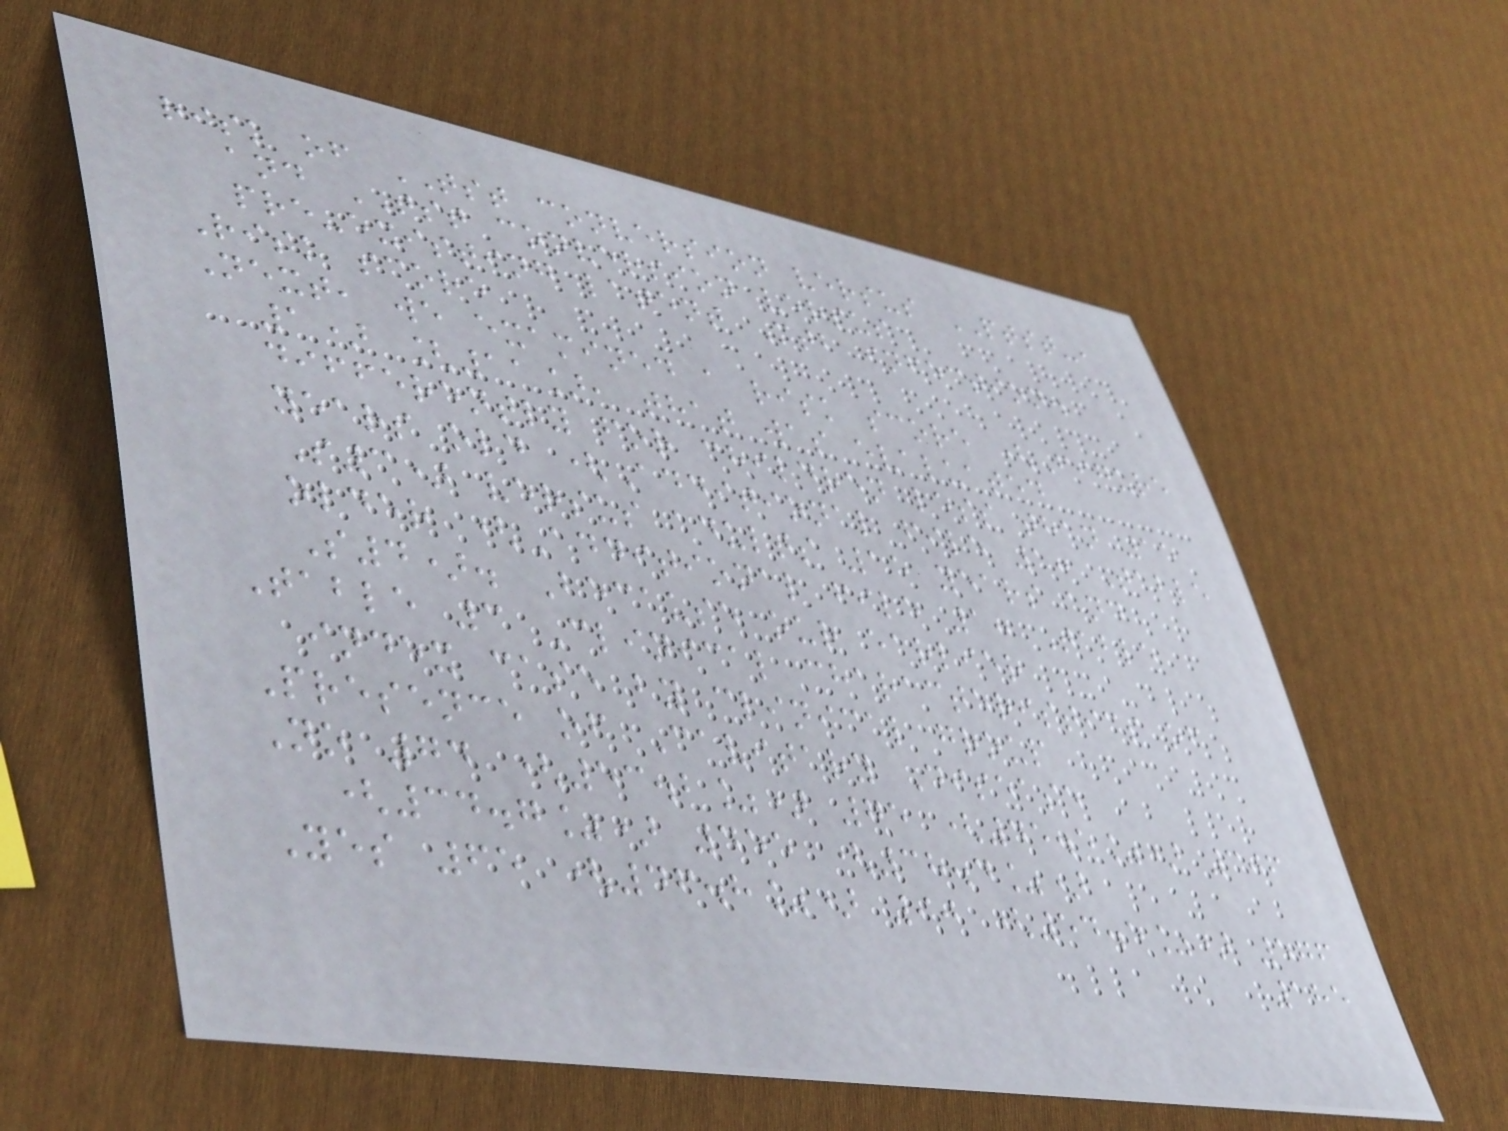risk of TST conversion versus PTST-,
and TST conversion versus
pre-existing latent Mtb infection.
Risk score
Next, we examined a risk score (Figure
1) [11], that was evaluated
differently for children less than 15
years old (Additional file 1: Table
S3) versus adults 15 years and
older (Additional file 1: Table
S4). Because our earlier
Table 3 Clinical characteristics of
index case by clinical group
Presence of Cavitary Disease
No 74 (53.2%) 75 (45.5%) 306
(34.7%) 455 (38.4%)
Yes 65 (46.8%) 90 (54.5%) 576
185
